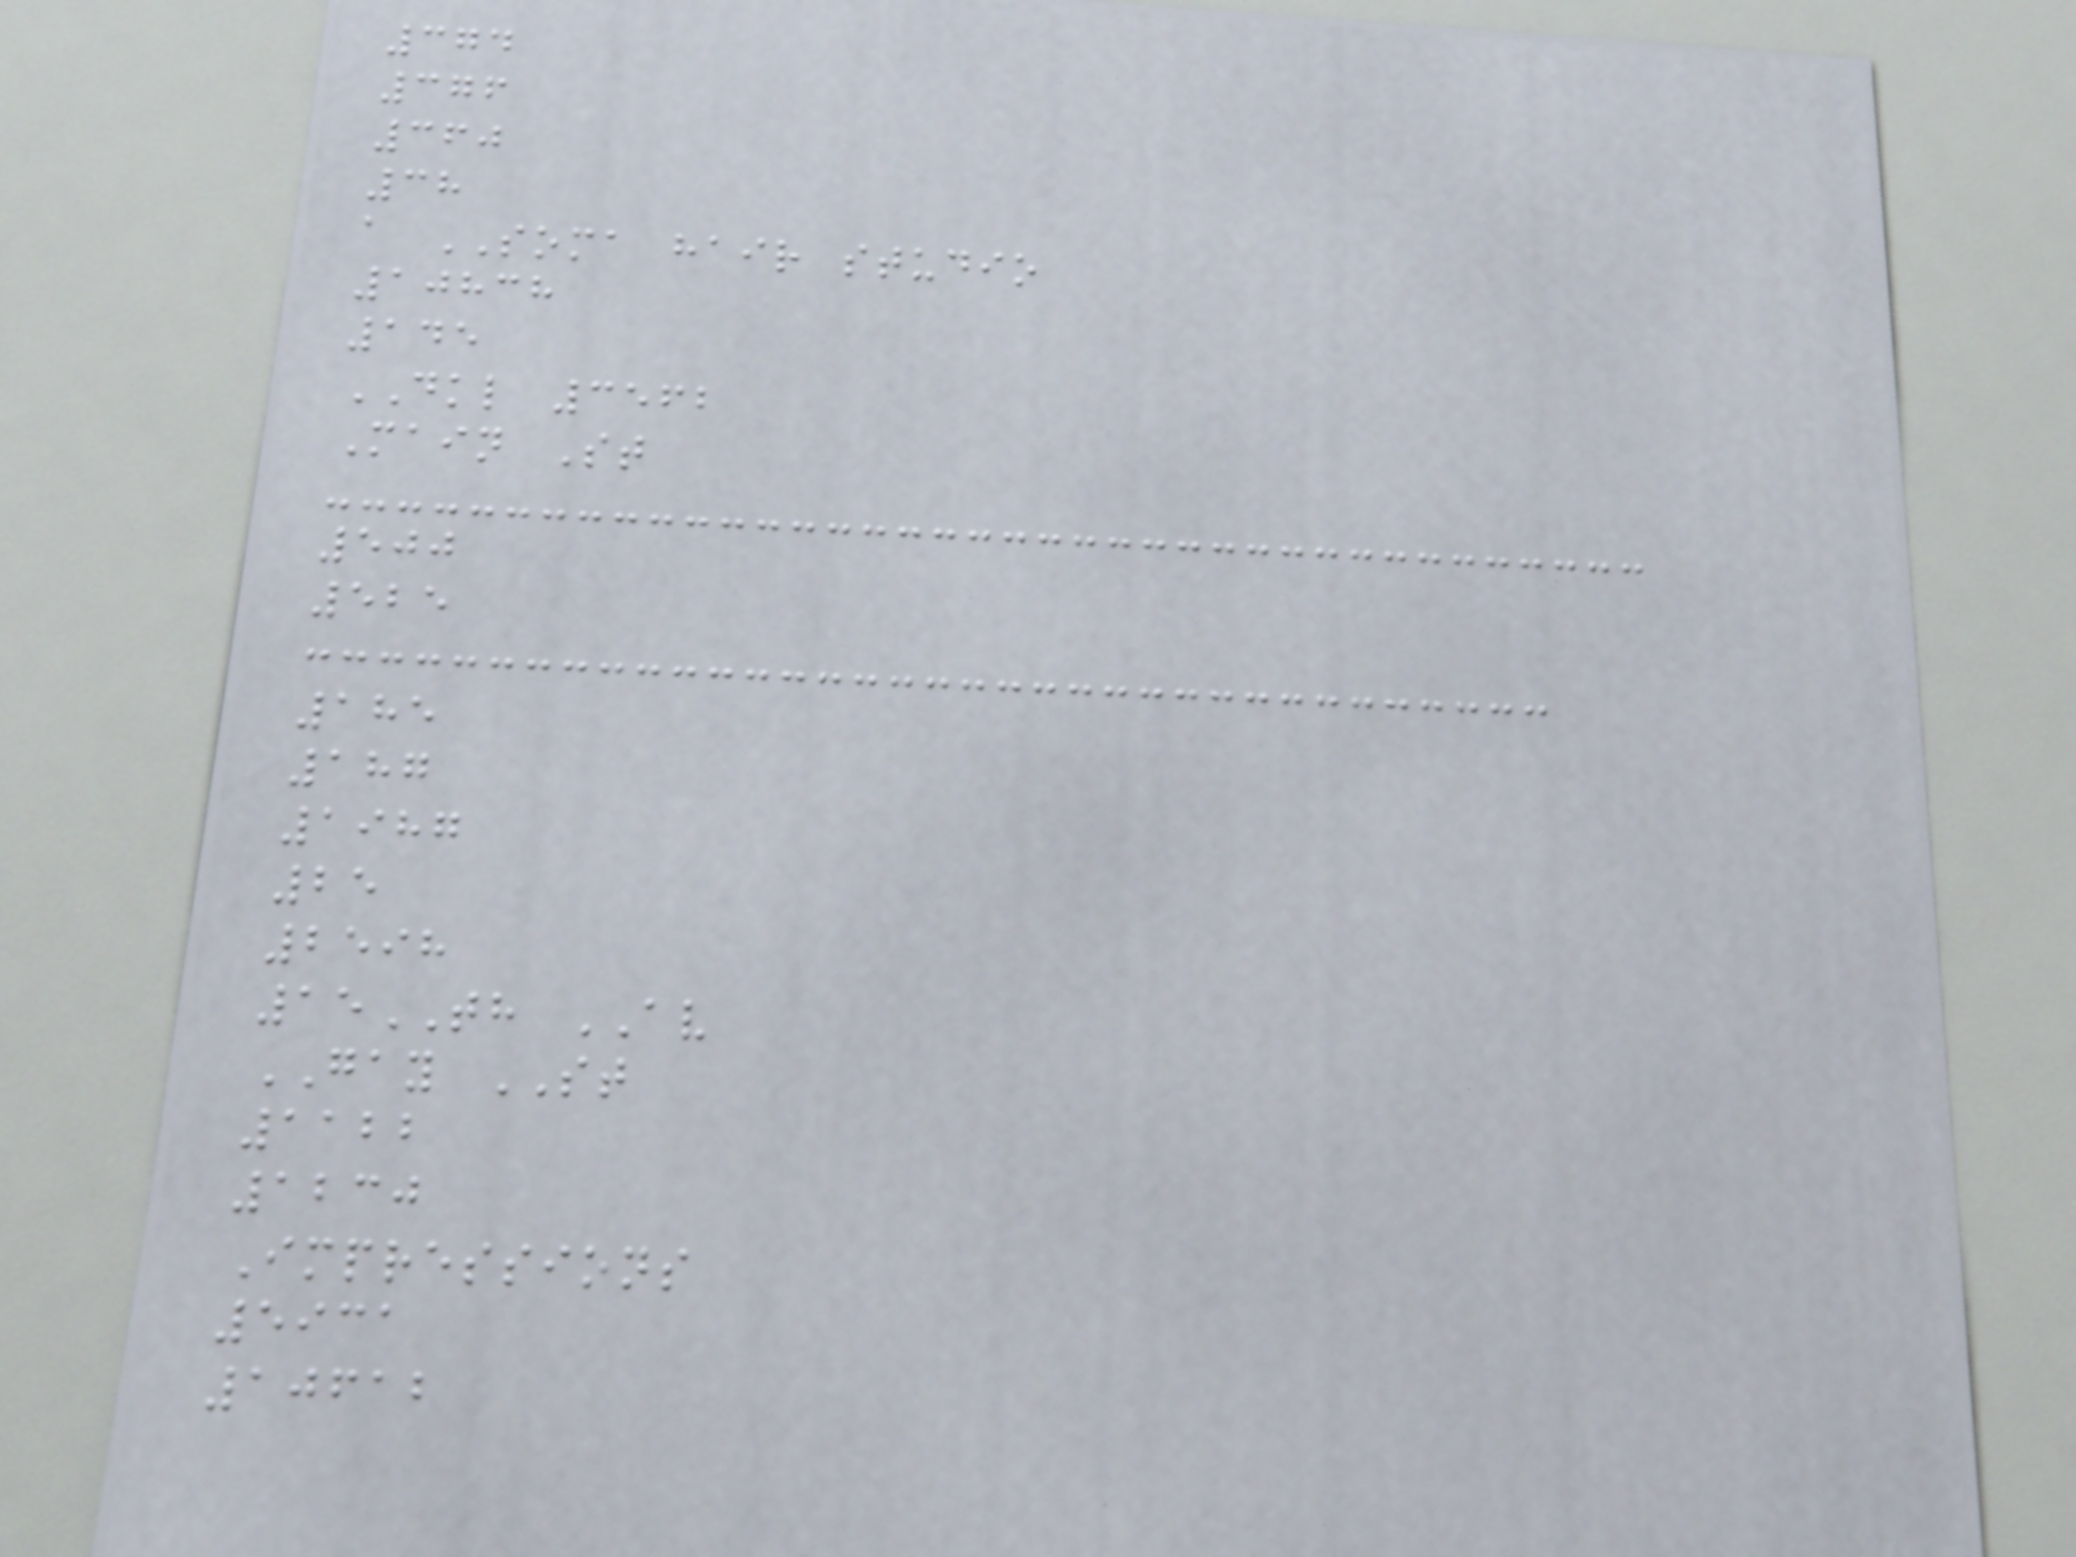374
376
360
38
a SOMA hair studio
10838
145
DKL 3562
Main St
500
525
185
187
1987
25
2598
15TH AV
GAY ST
1122
1230
Impressions
5931
10612
